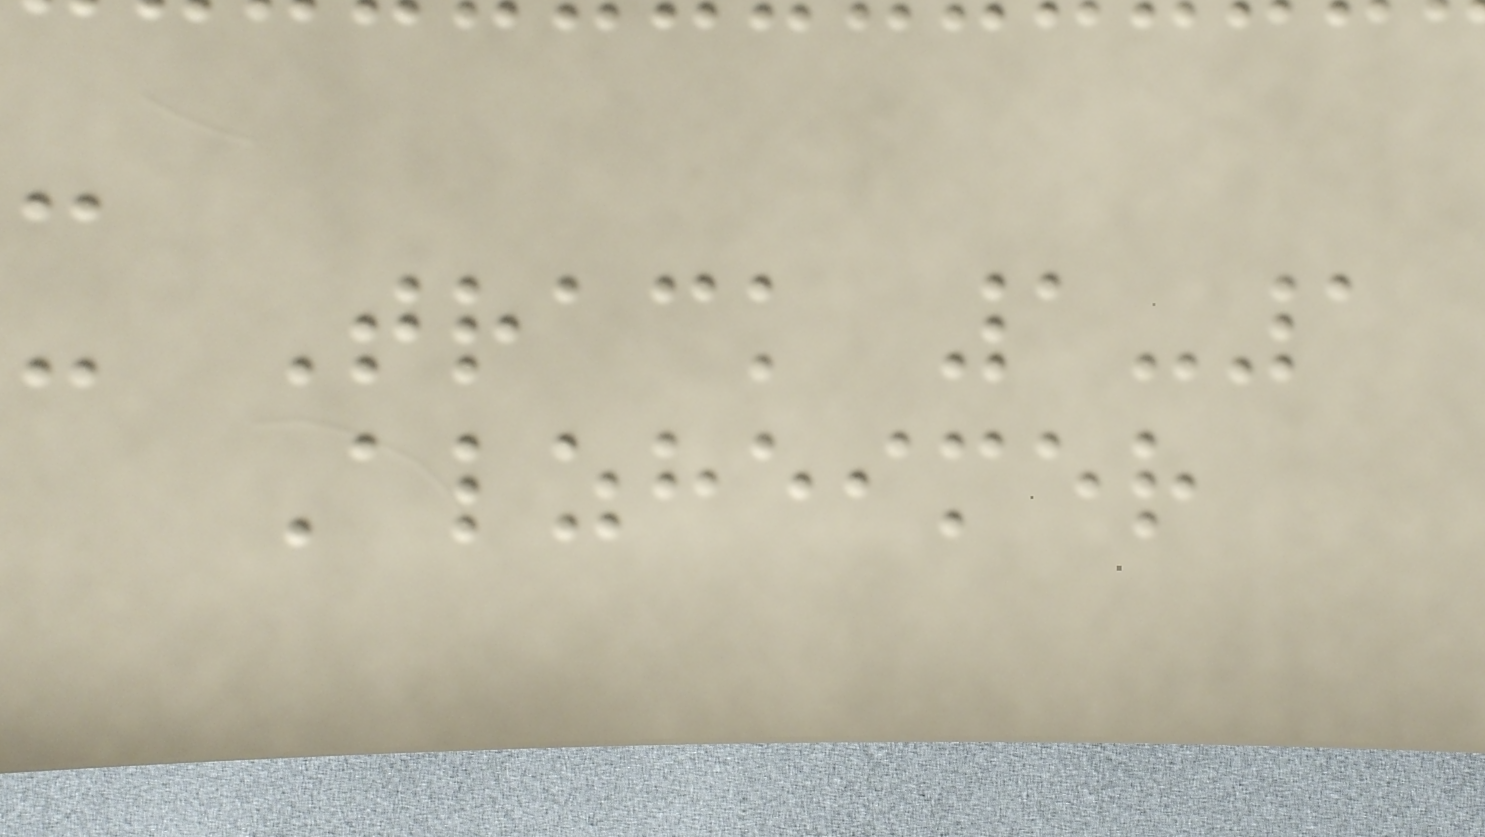-
- Track 1-1
Alzheimer
